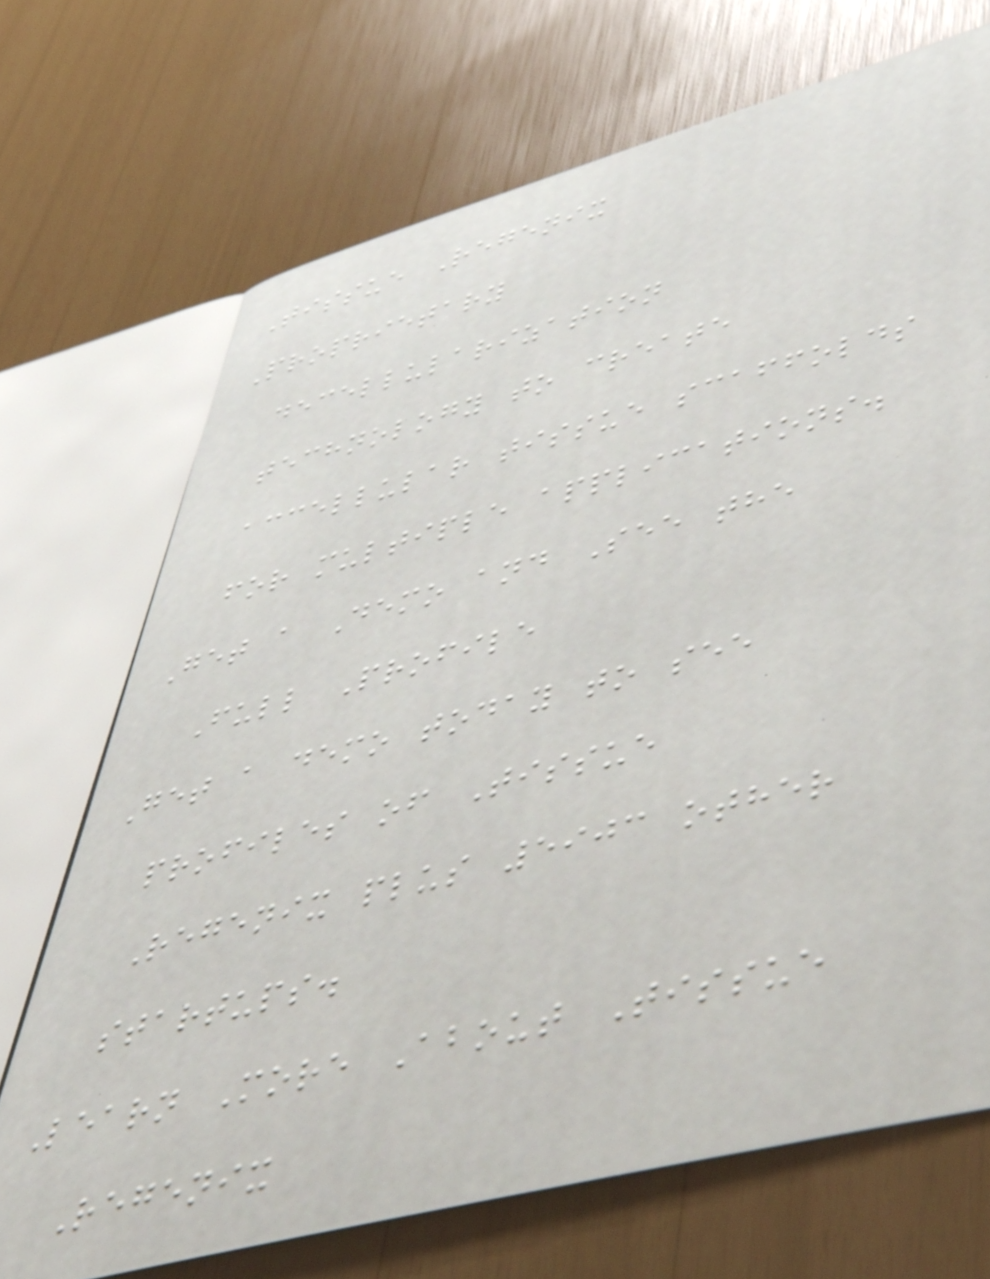Tissue Regenix
Proprietary
decellularization
technology to create
accellular tissue scaffolds
for multiple applications.
Get a Demo and See the
Full Profile
Get a demo today to see
profiles of Tissue
Regenix plus 5903 other
startups.
Learn More About Tissue
Regenix
